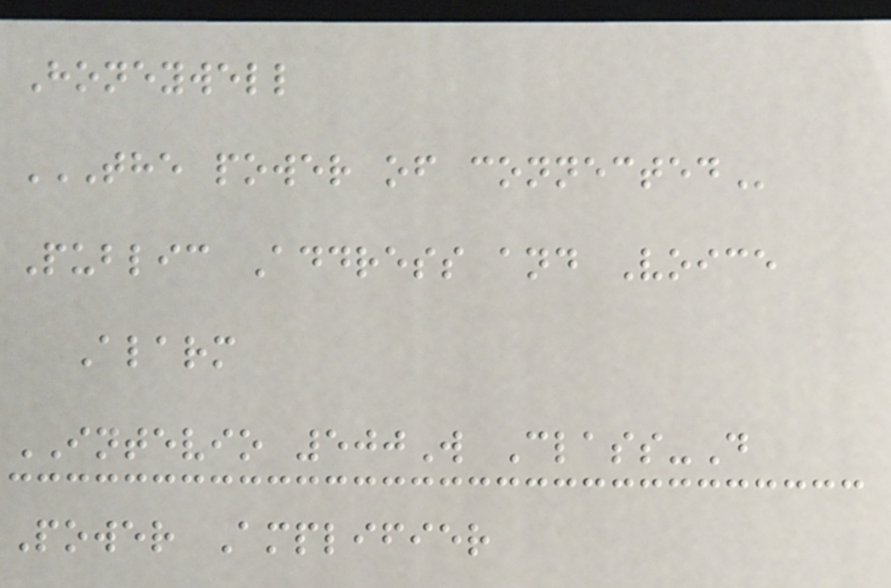Honeywell
THE POWER OF CONNECTED
Public Address and Voice
Alarm
INTEVIO 500W Class-D
Power Amplifier
